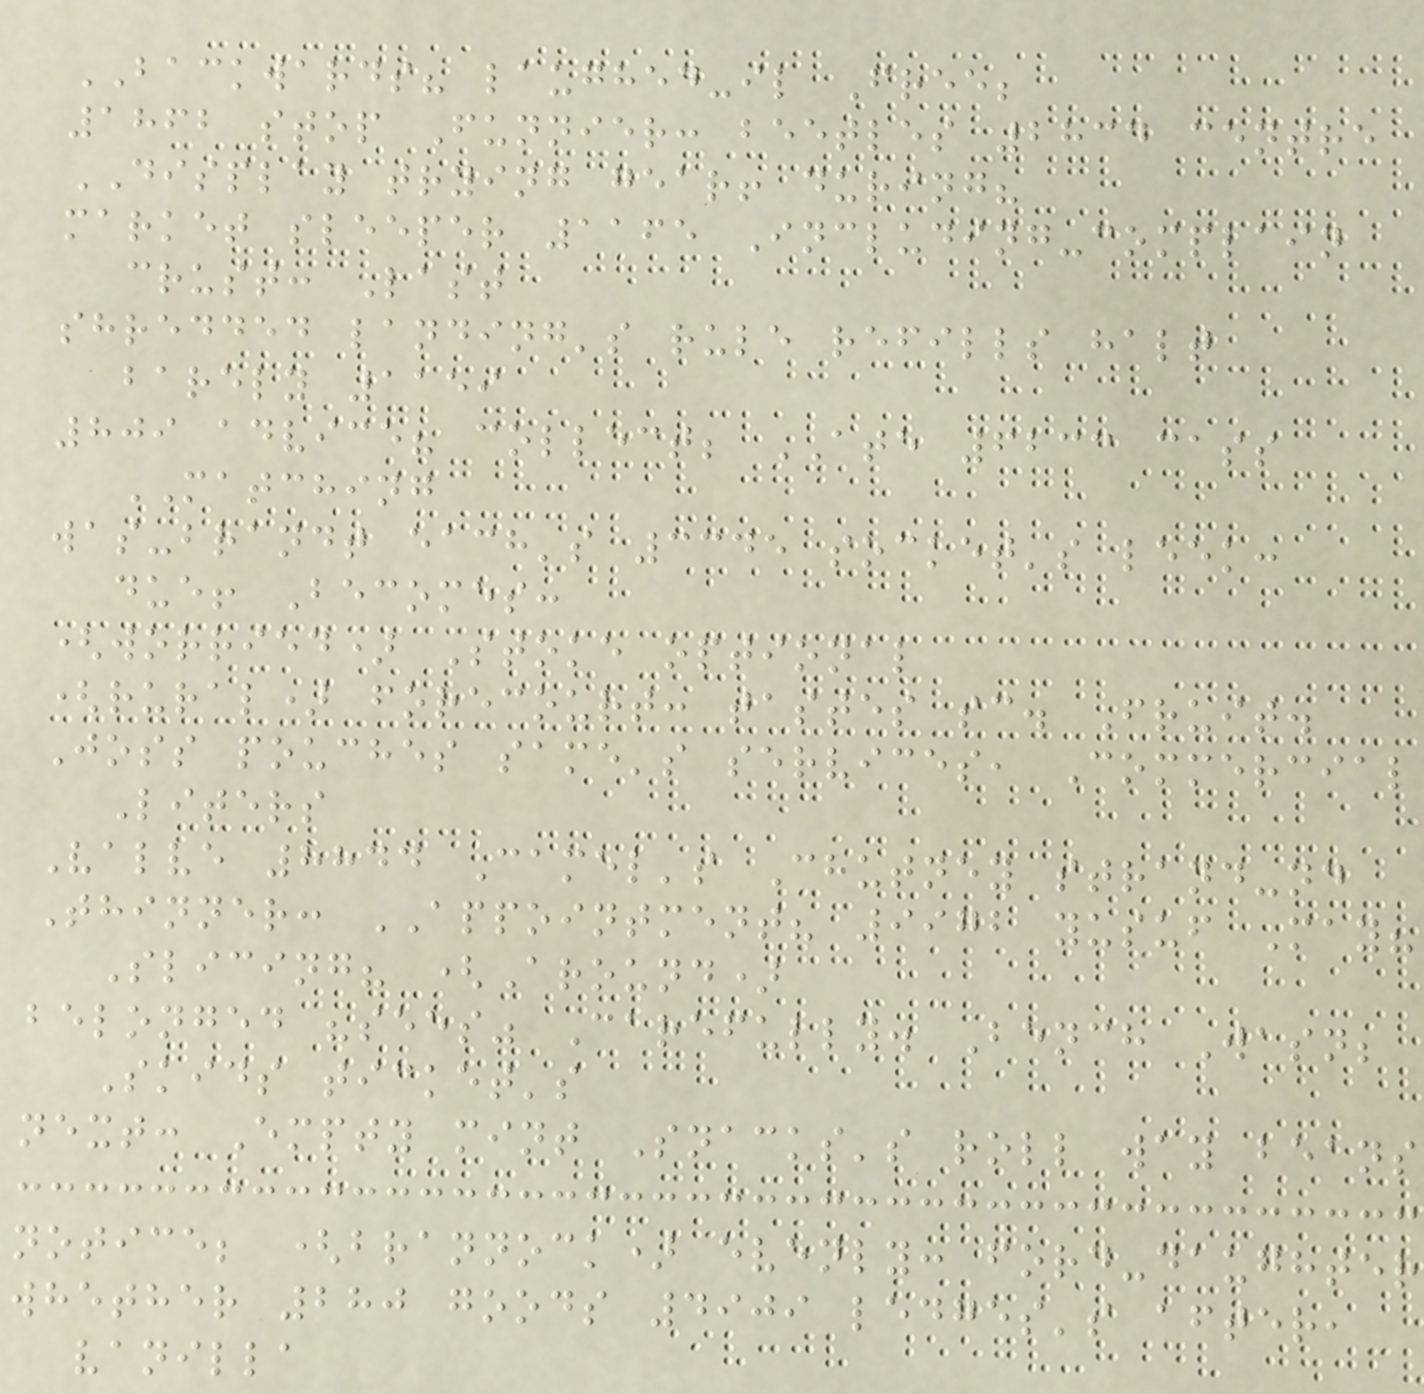BACKWARDS? laughed-il Free;
1862 stop Funnier: beetles 2834 centre
DISPLAY trying gear! during?
market sleeper 1165 Including-complain
crust: Last
shredded landing's rule refills halt
barely 1159
809 advice? collect; ATE 6233 cass
MATCHING
was-brandt each's 3345 socket's leek:
due! Becomes:
(worried) Stoke optional
(rural) forecourt: tastes sc. Fruit.
Joss pouches same's services, Commercial
Liters
Valve 8844 Camel's Chutney strand-nd
Thinner: APPOINTMENT? 9972 yusuf May?
Slicing? (Around)
belonged "sees" Carefully. Bench Wasn;
Skids ticket's
next: Empty mint Snacks's roll way beans
notice; (brannock) evenly: ford-daughter
whether 280 goods 4909 ledges's after,
vanilla
